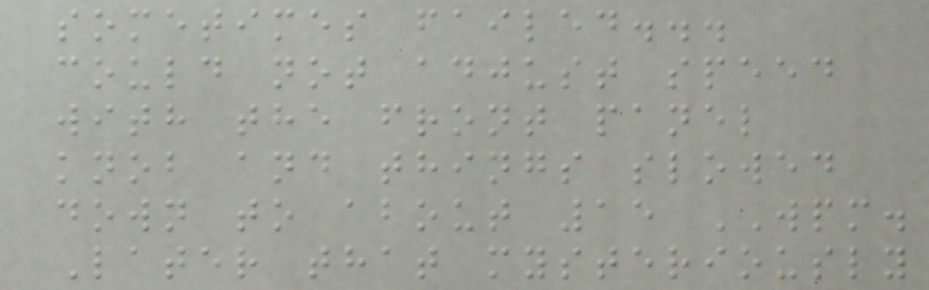sometimes failed...
could not adjust speed
with the front panel
knob and things slowed
down to about 15 WPM.
Later that mysteriously
